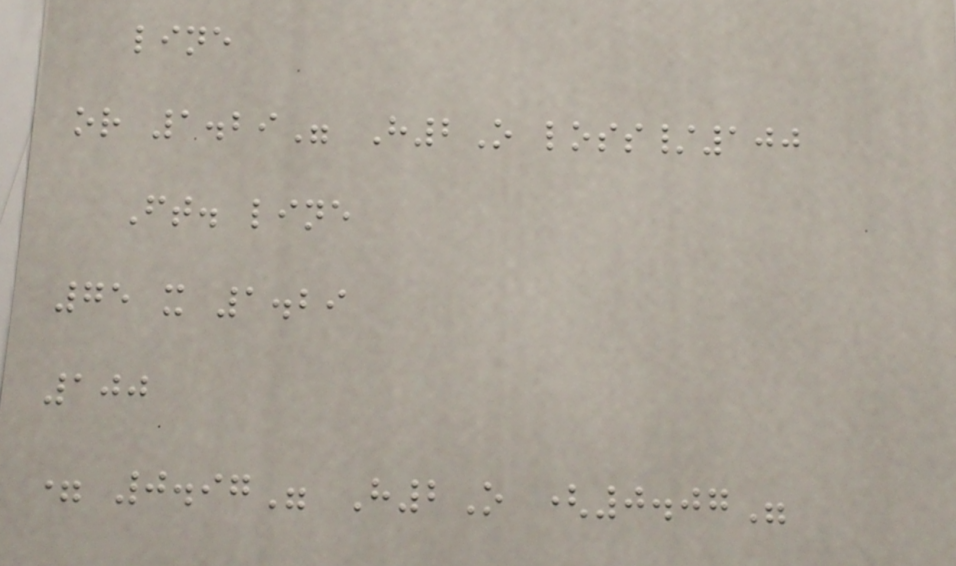line
or 1.29" H2O loss/100
Ft. line
75 x 1.29
100
= 0.97" H2O (0.07"
